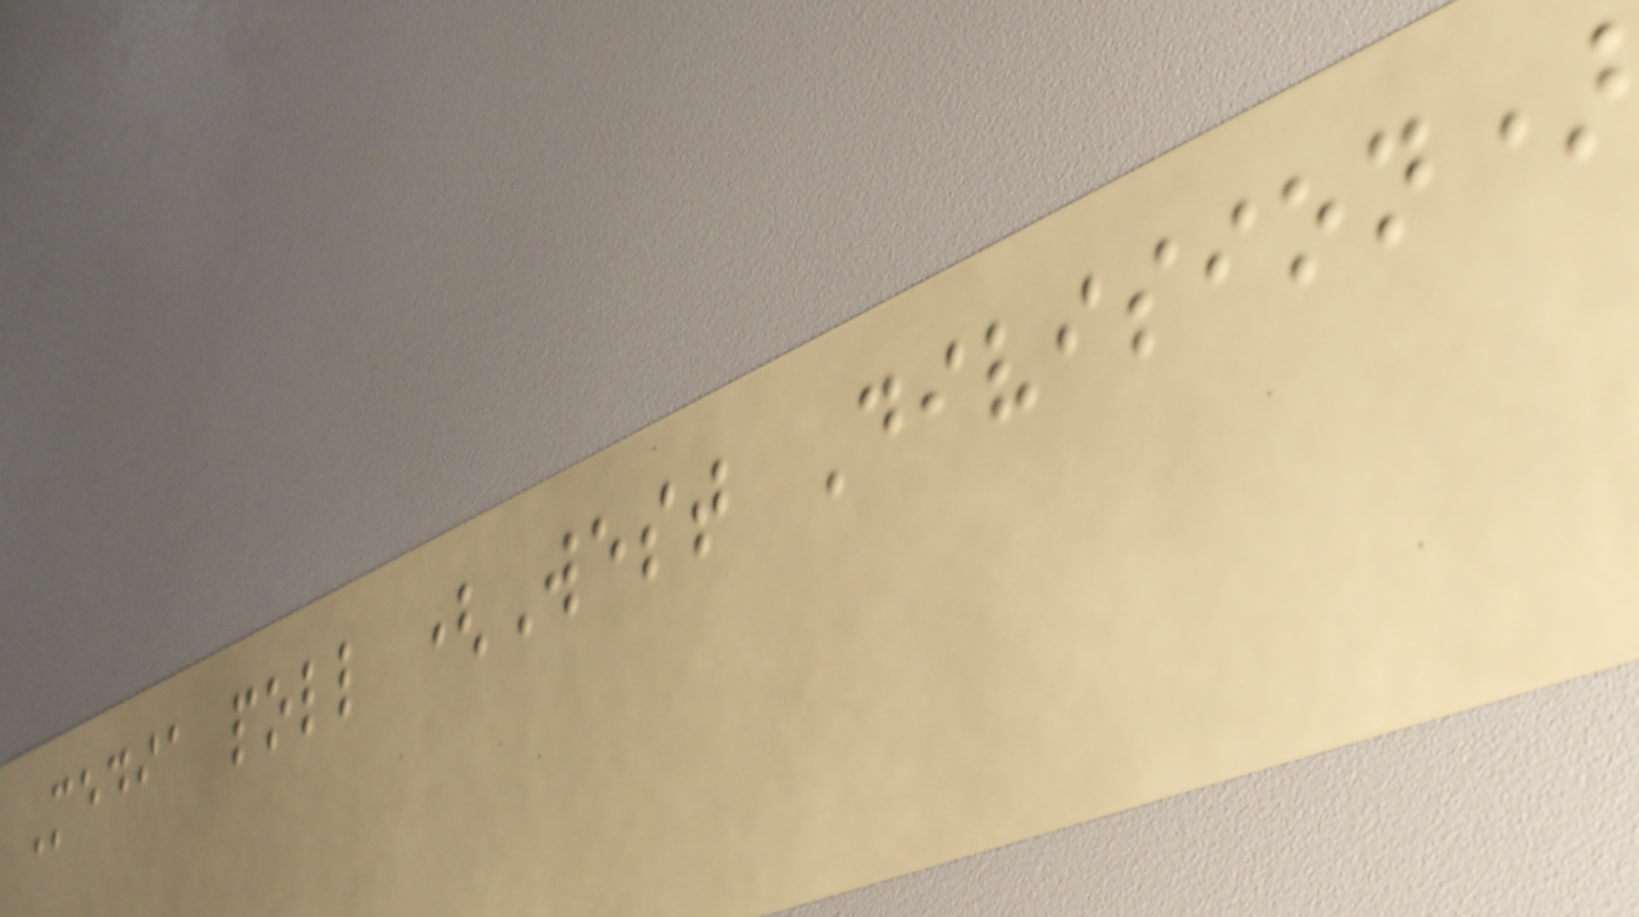Media poll (West Division)
